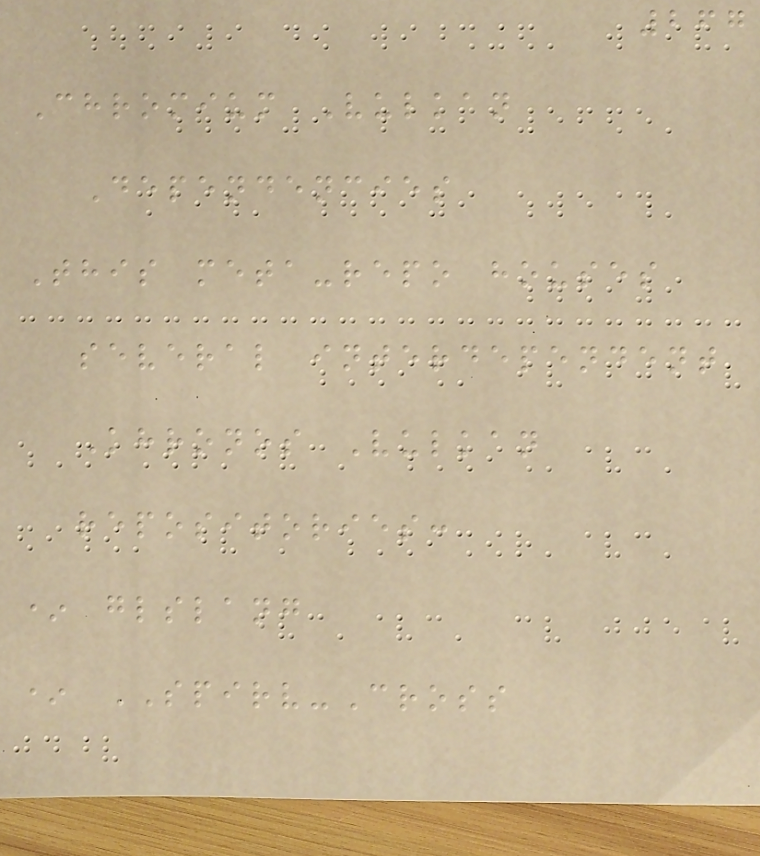267
Chromium Vulkan
Dependencies
This meta-repo houses
several interdependent
Khronos Vulkan
repositories:
* glslang
* SPIRV-Cross
